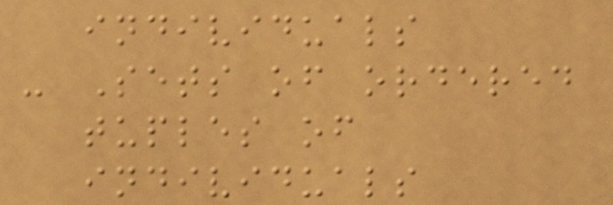individuals
- Sets of ordered
tuples of
individuals
